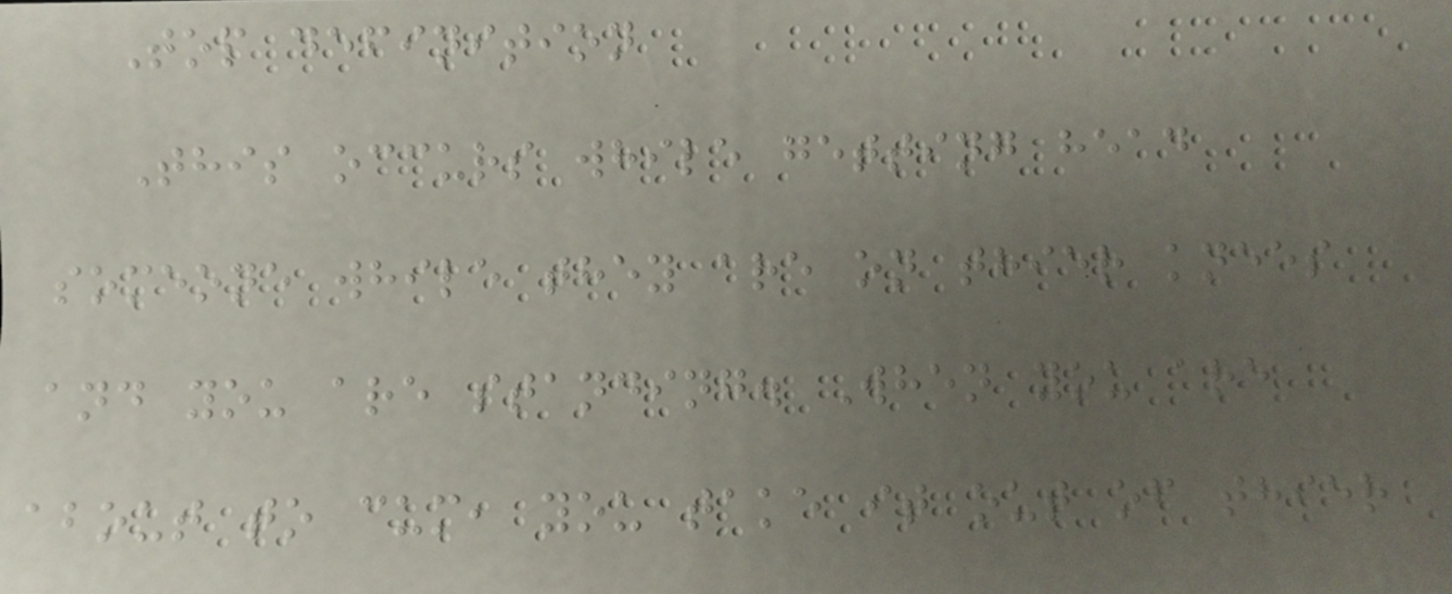Top definition
This occurs while getting head
someone while they are on thier knees
and you are standing. When you are
about to cum, you take it out of thier
